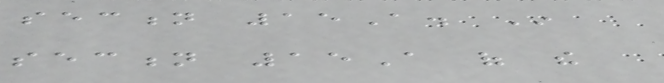section 15A. In
section 15A of the
